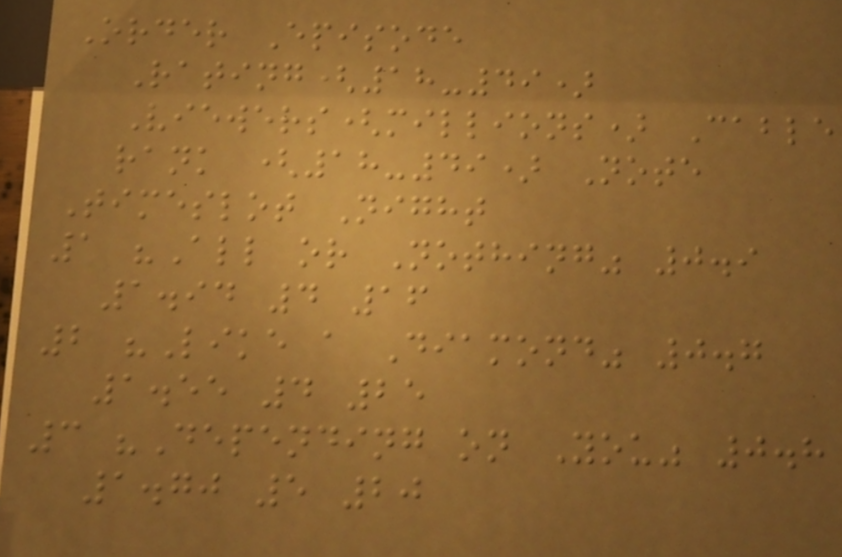Order Episode
Rating(18-49)
Viewers(millions) Cable
rank (18-49) Note
Timeslot Night
1 "All or Nothing" 0.9
1.94 4 16
2 "Like a Diamond" 0.7
1.55 4 25
3 "Depending on You" 0.8
1.70 5 20
